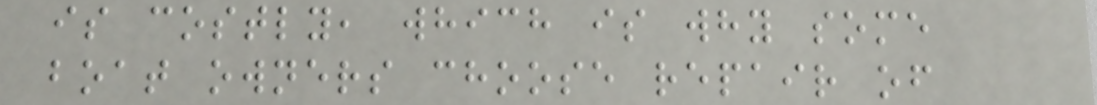is costly, which is why some
boat owners choose repair of
